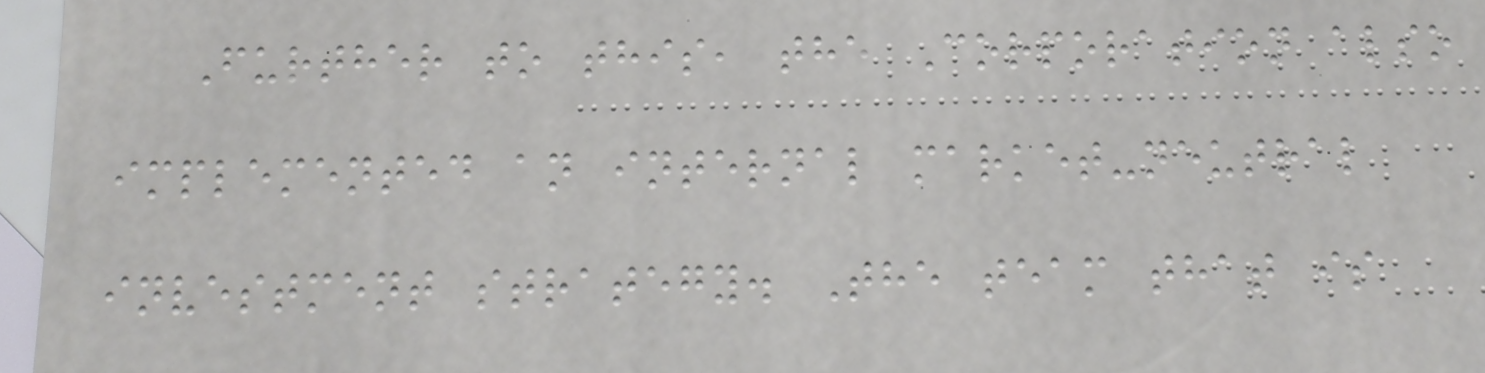Further to this, the Corporation also
implemented an internal market-neutral
investment strategy. The team that is
